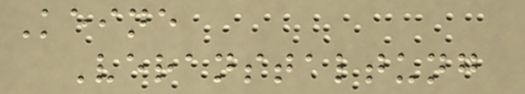Keine
Veranstaltung
